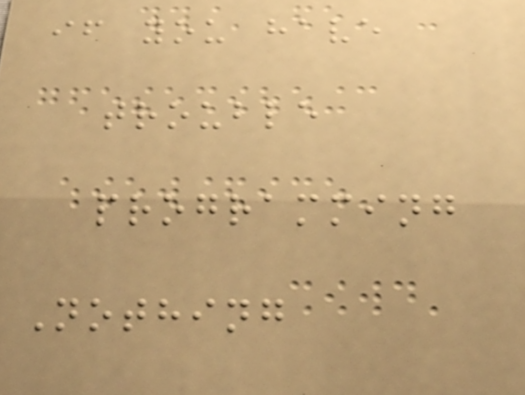if you have
trouble
programming
Nothing
